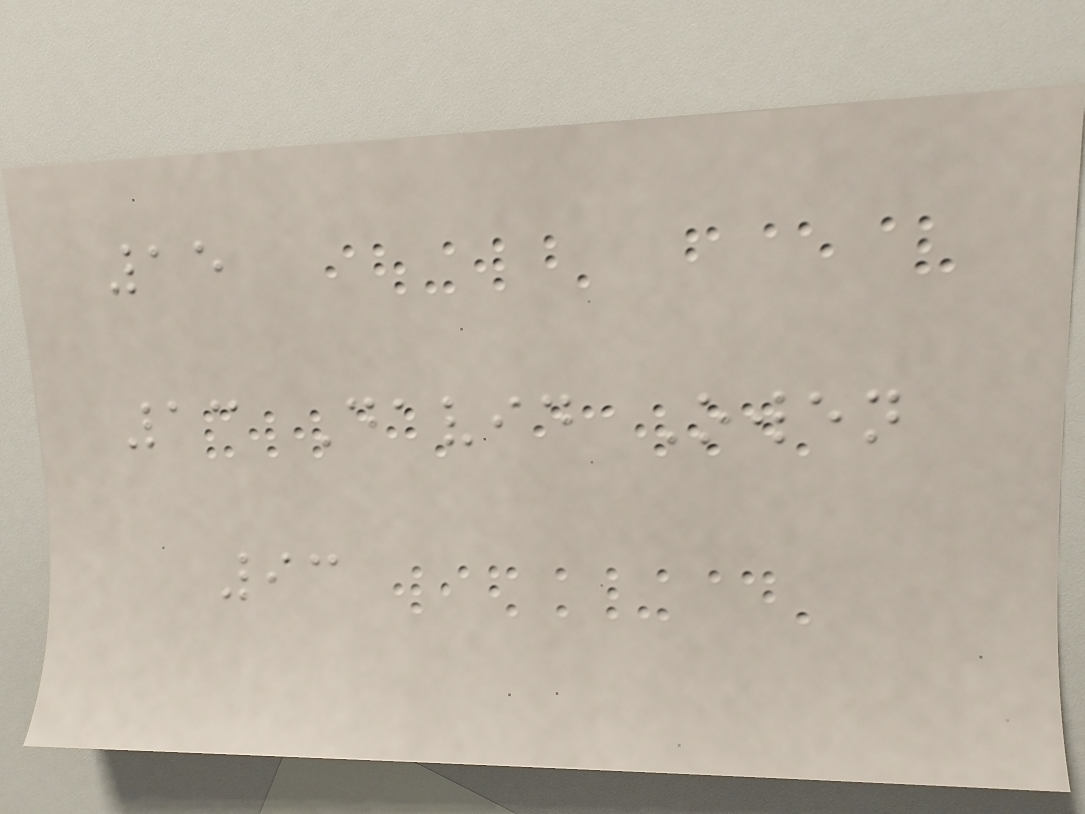15
13 David Owen
93
